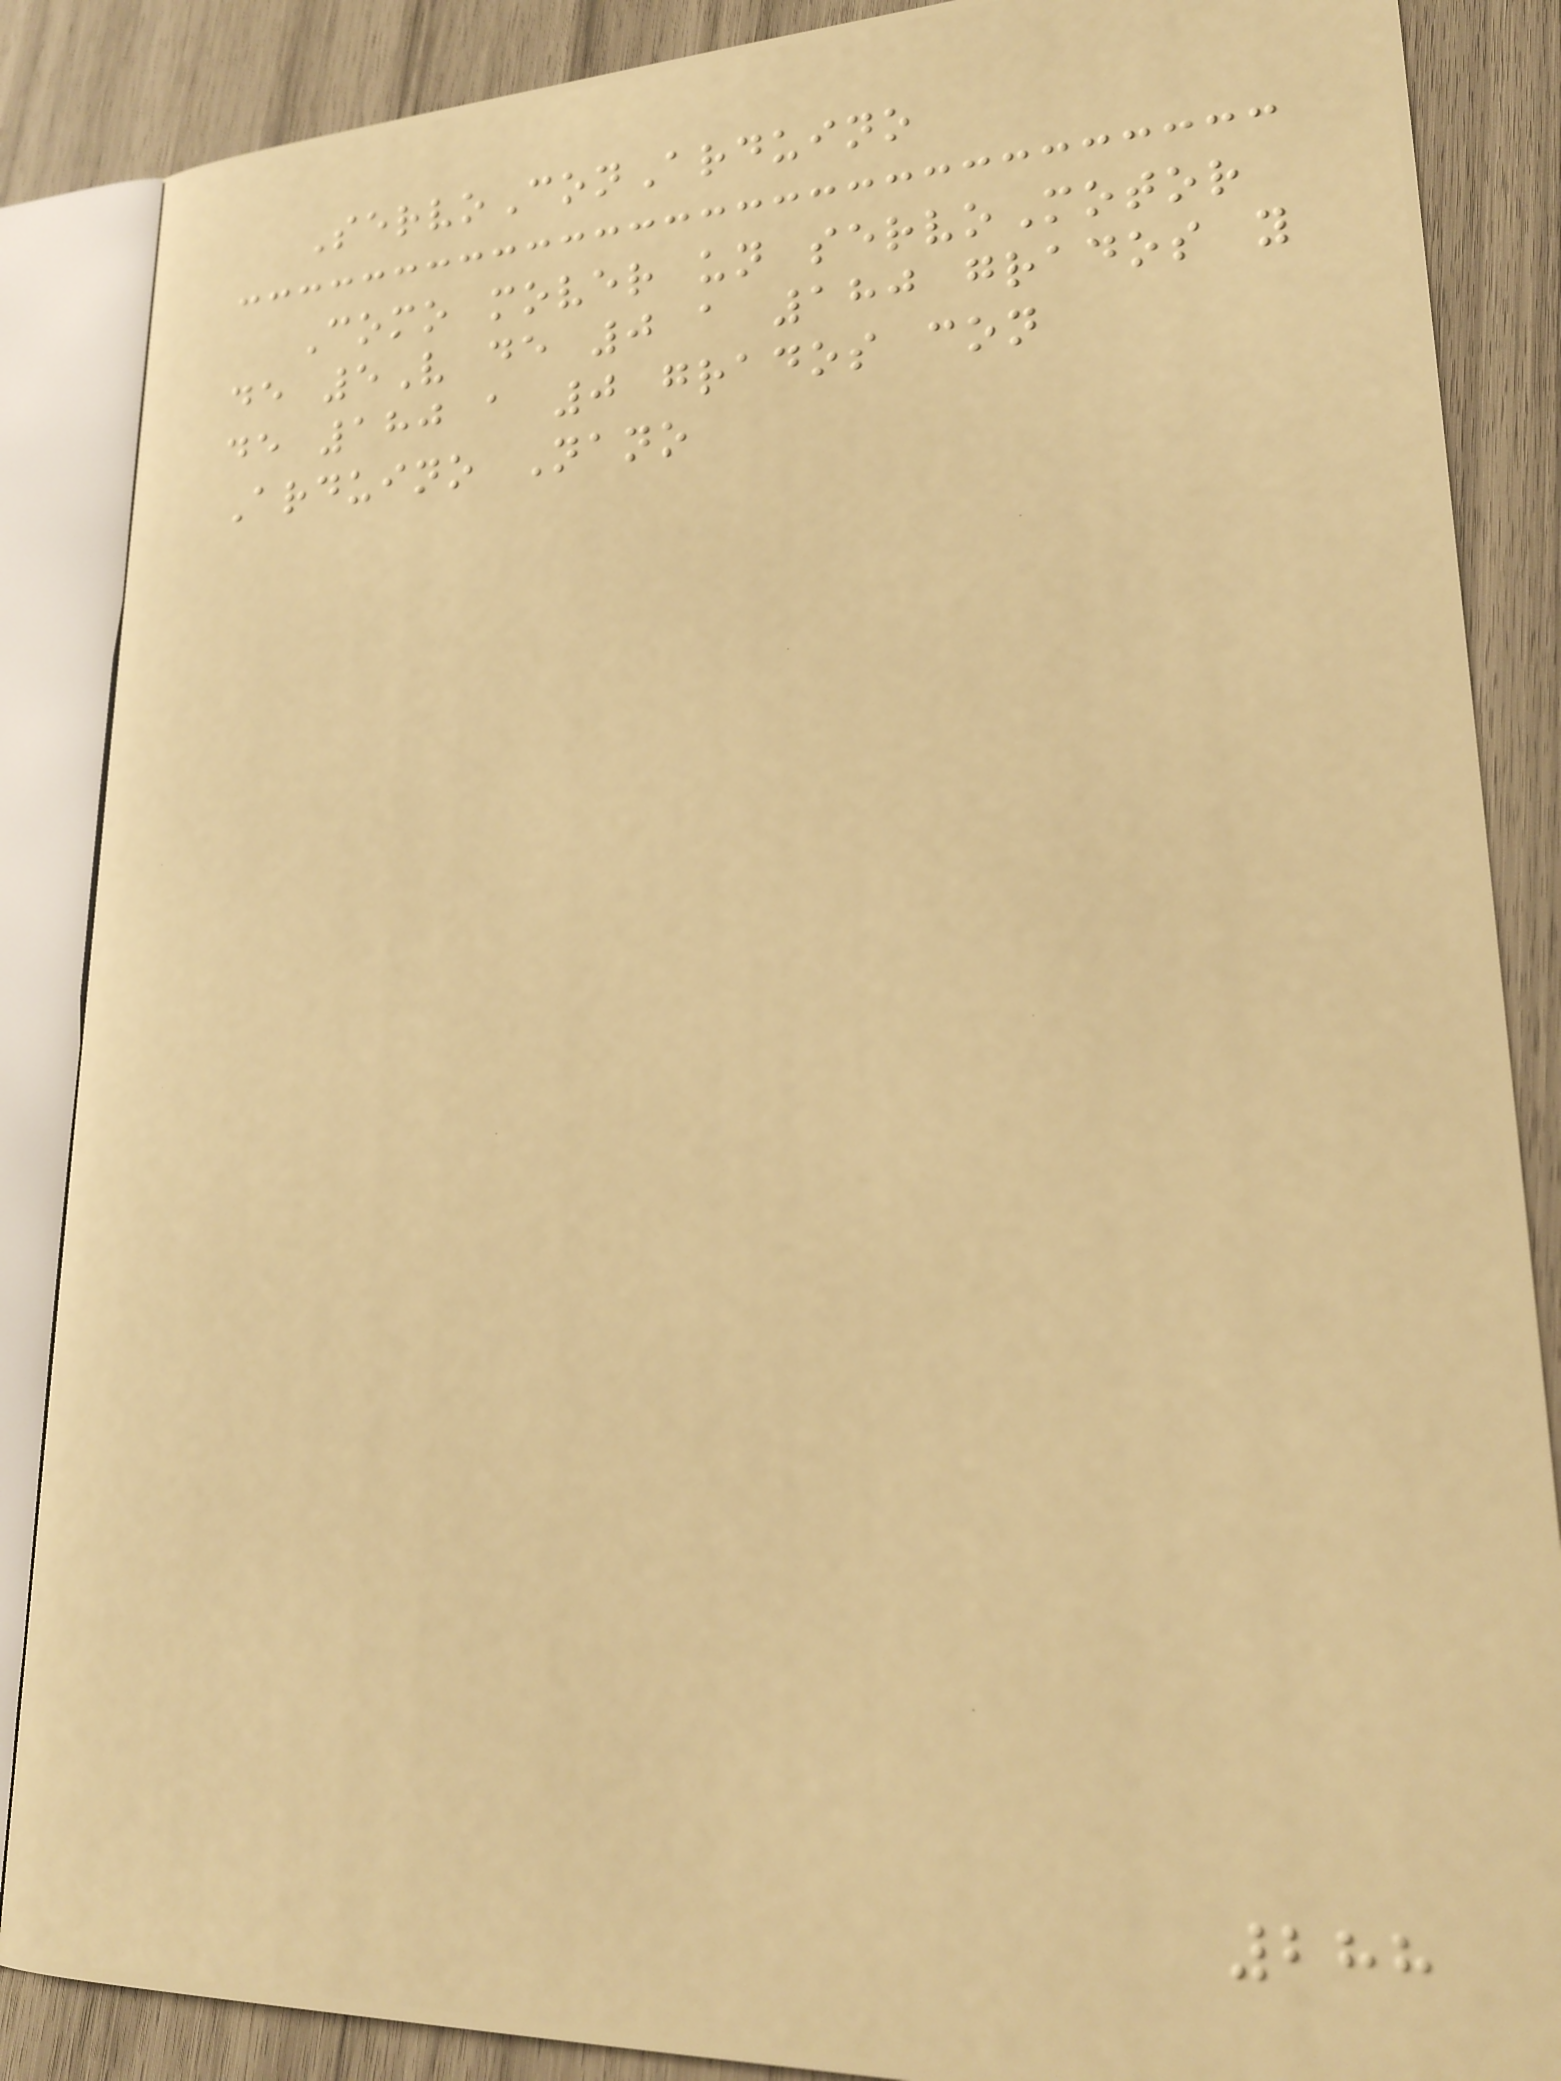ServoConArduino
Como mover un servoMotor
de 5V de 0 a 180 grados y
de 180 a 0 grados con
Arduino Nano
288
